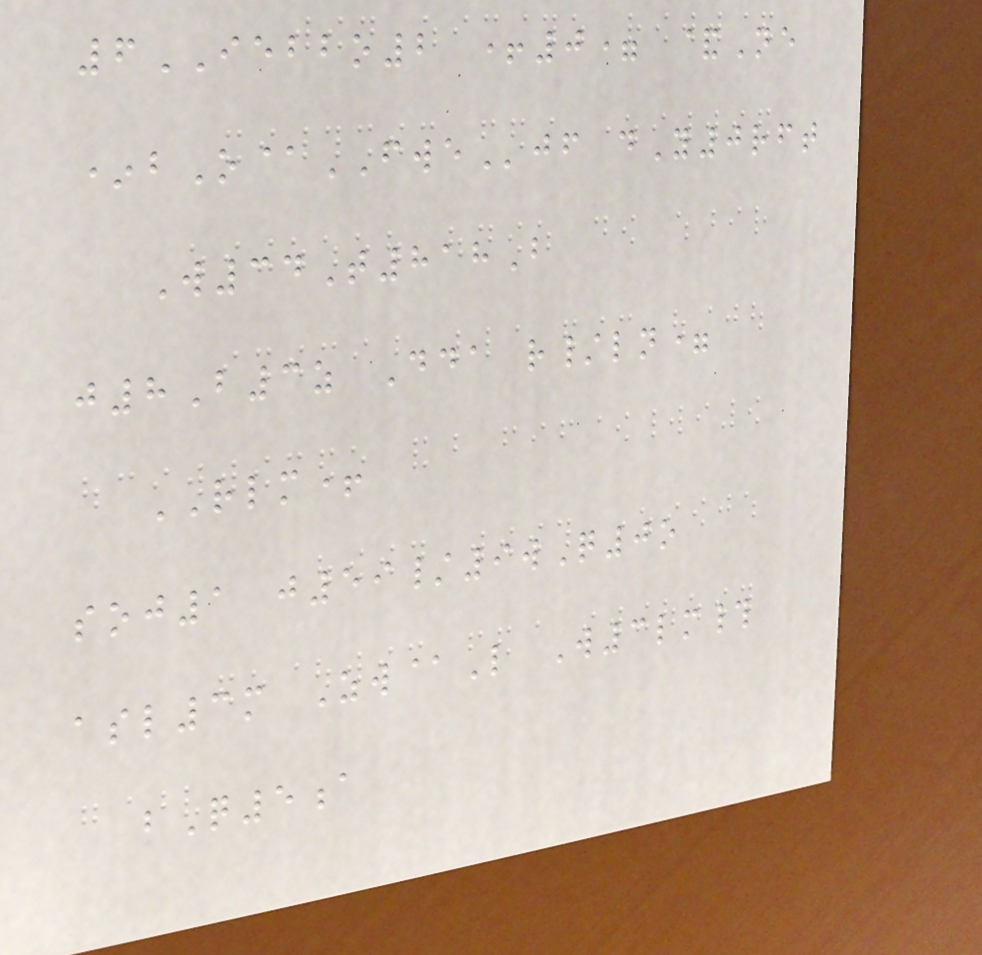6IEBBO2 +0= &Ne
*bO@FWEjf dY0rft
W34T818B
j8B3z Dda r/ln=
RLM+
soj1 j59/9wQ0o
asl3m Zw@L W3lm#
bQ5a
